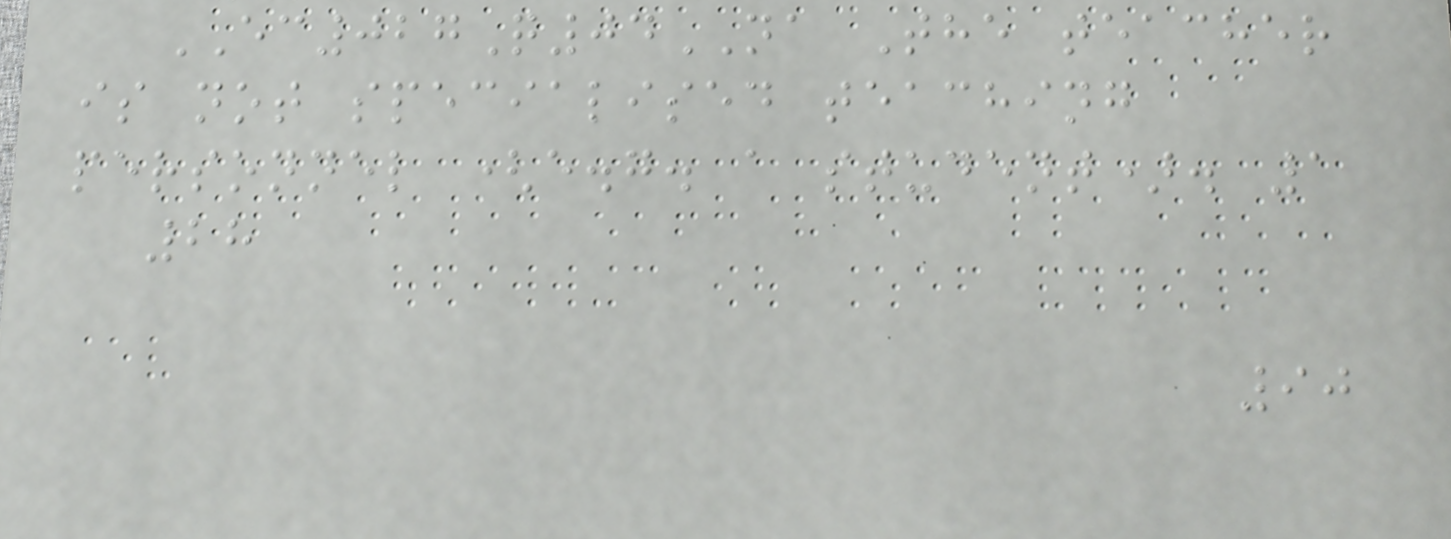EC027Q04NA The teacher
is not specialised teaching
personnel (e.g. a student). 1
28
90
